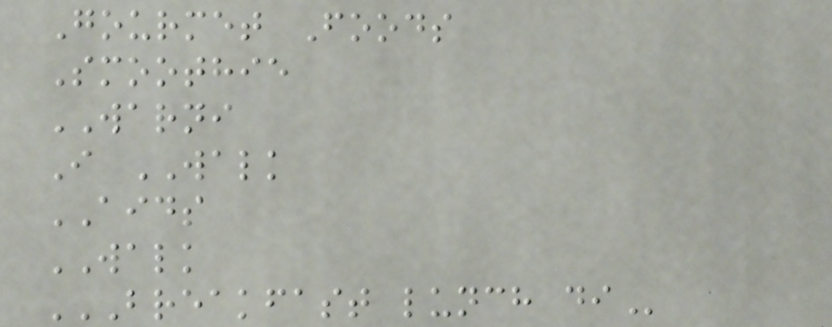Gourmet Foods
Smoothie
WARNI
I WALK
AIDS
WALK
BREAKFAST LUNCH DI
